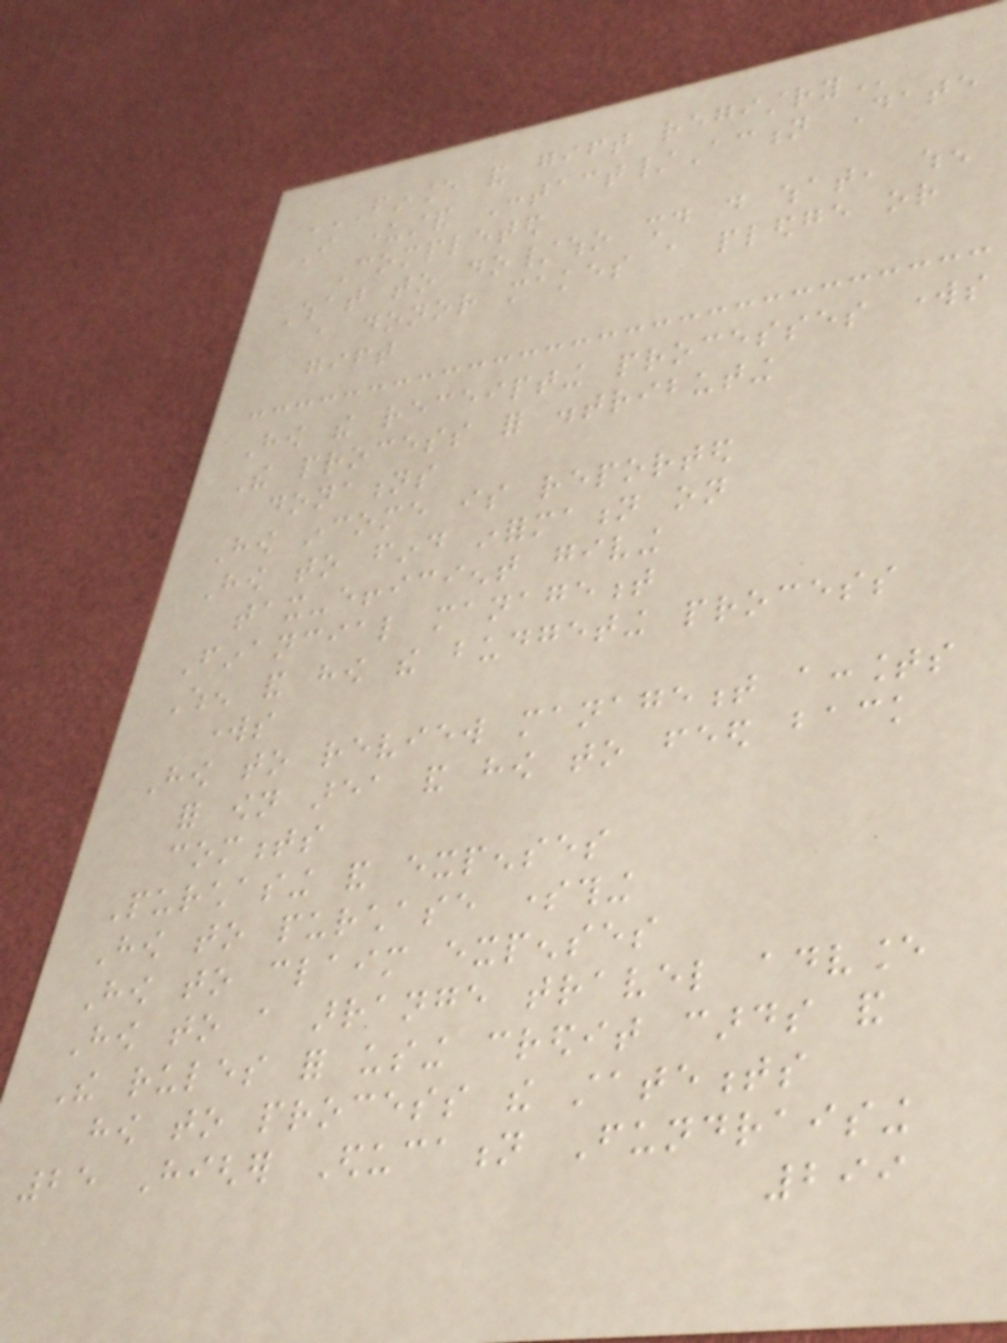FINANCE AND GIFT REGISTRY
I understand Contact/Action Date
Completed
What to do/who should do what, when
a donor makes a pledge or
gift
How the receipting processes works
The process for distributing
donations
How income is reported
How to find information on
tax-efficient giving
Financial management
When and how the budgeting process
works
How to review management accounts
for own area and how to feed back
comments
Purchasing and expenses
How to purchase something
How to claim expenses
How to a arrange travel advance
The rules for using credit cards and
how to process the statements
25 Higher Education Fundraising
299
